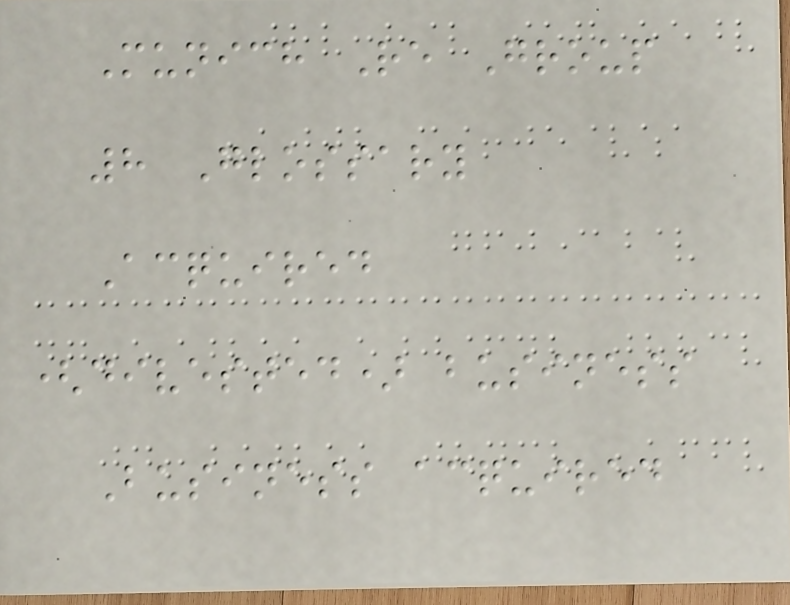Munich Re Group
8 Glossary
Acquired
(divested) business
Business acquired
